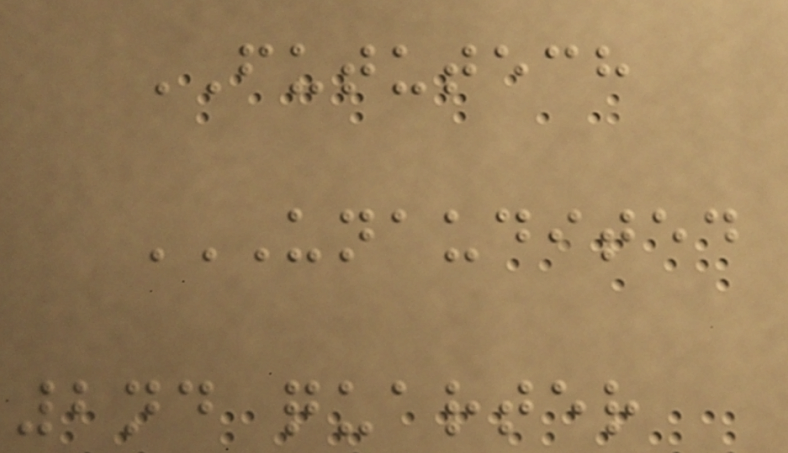FUTUTECH
UNAUDITED
2ND QUARTER
